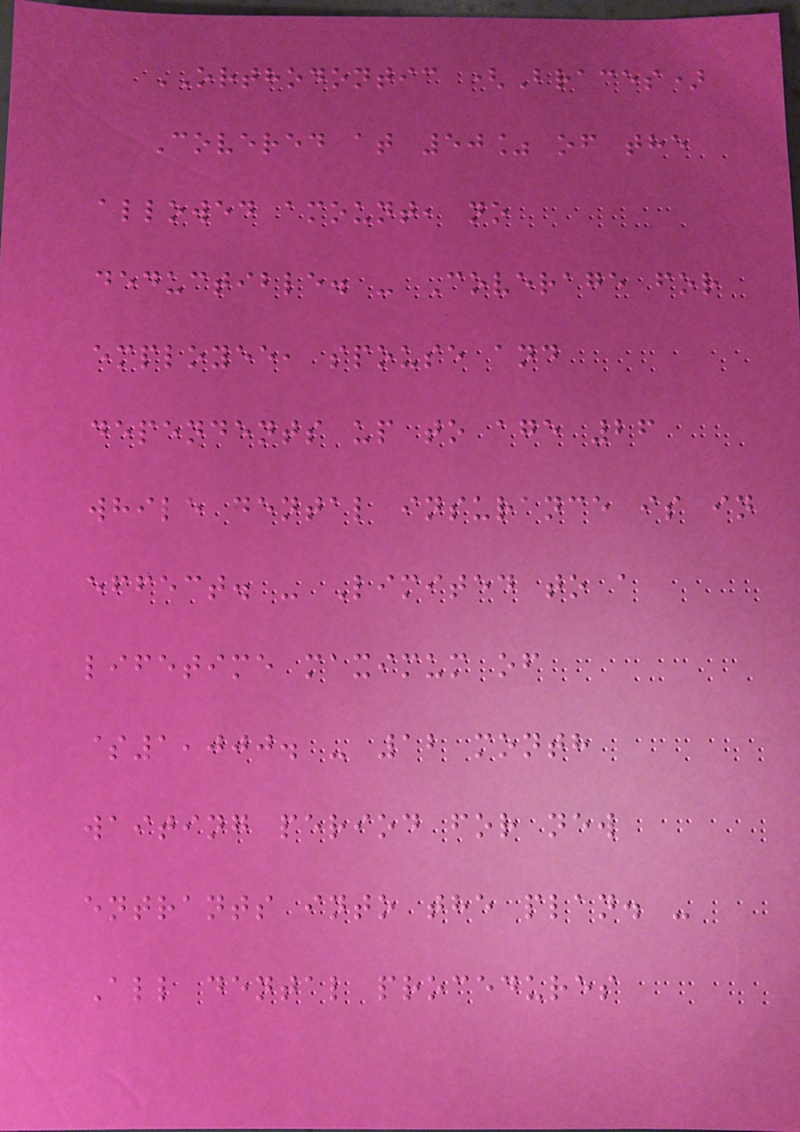ORTHODONTIC (Braces)
Covered at 50% of the
allowed amount, no
deductible. - Coverage for
employee, spouse and
dependents up to age 26
while dental insurance is in
effect. - Limited to a
lifetime maximum of
$1,000. - 12 month
waiting period for new
entrants into the plan. -
All dental procedures
